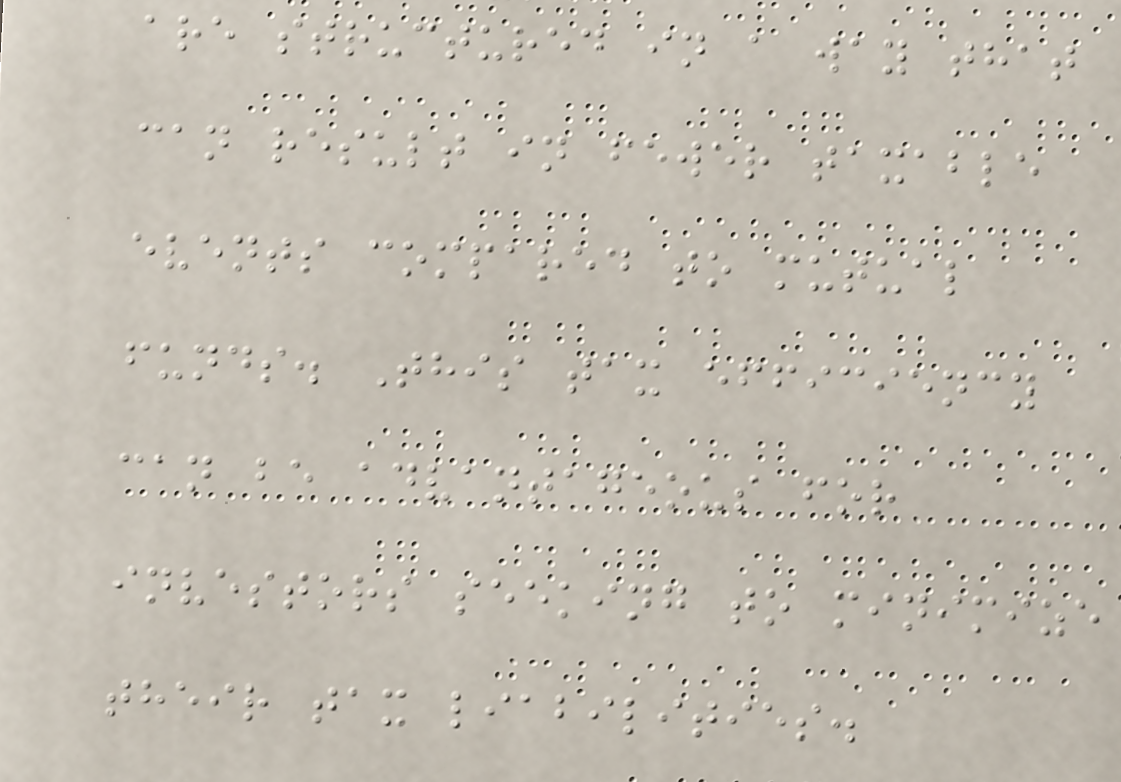are structured in a way that
can result in fewer taxable
events compared to mutual
funds. This tax efficiency
can be advantageous for
investors seeking to minimize
their tax liabilities.
